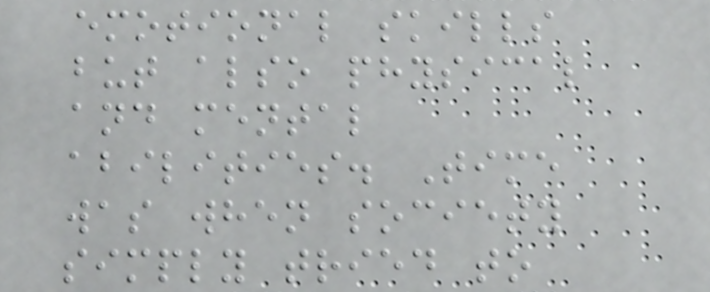emotional skills
but also physical
and mental
abilities. Time
was when society
simply tried to
